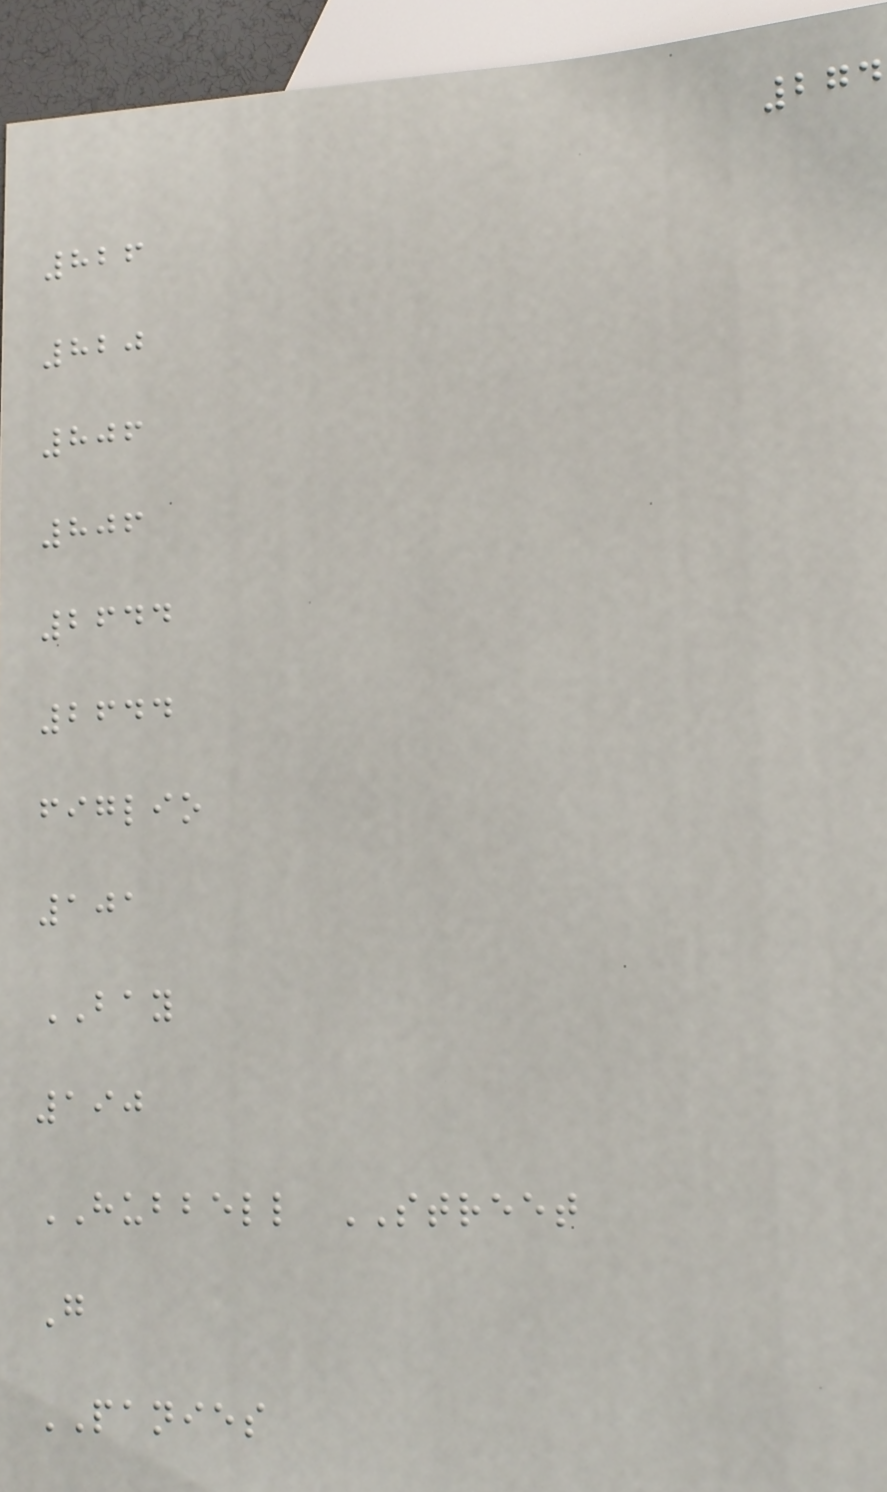274
826
820
806
806
2644
2644
figlio
101
BAY
190
HUBBELL STREET
G
PANIES
